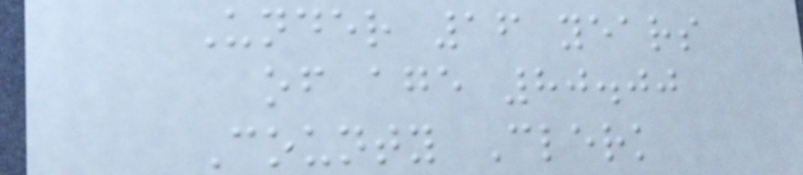Under 16 years
of age 80.00
County Clerk
